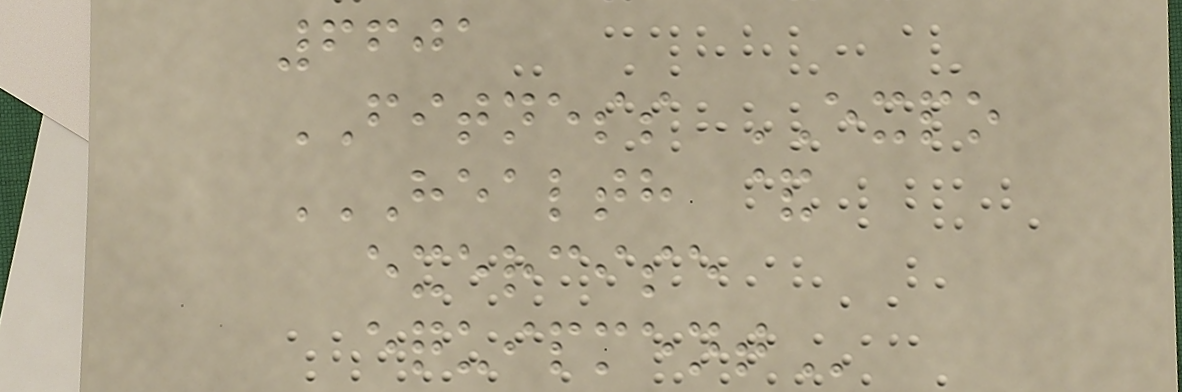6601
FITNESS EXPO
HEALTH &
EXERCISE
EQUIPMENT
